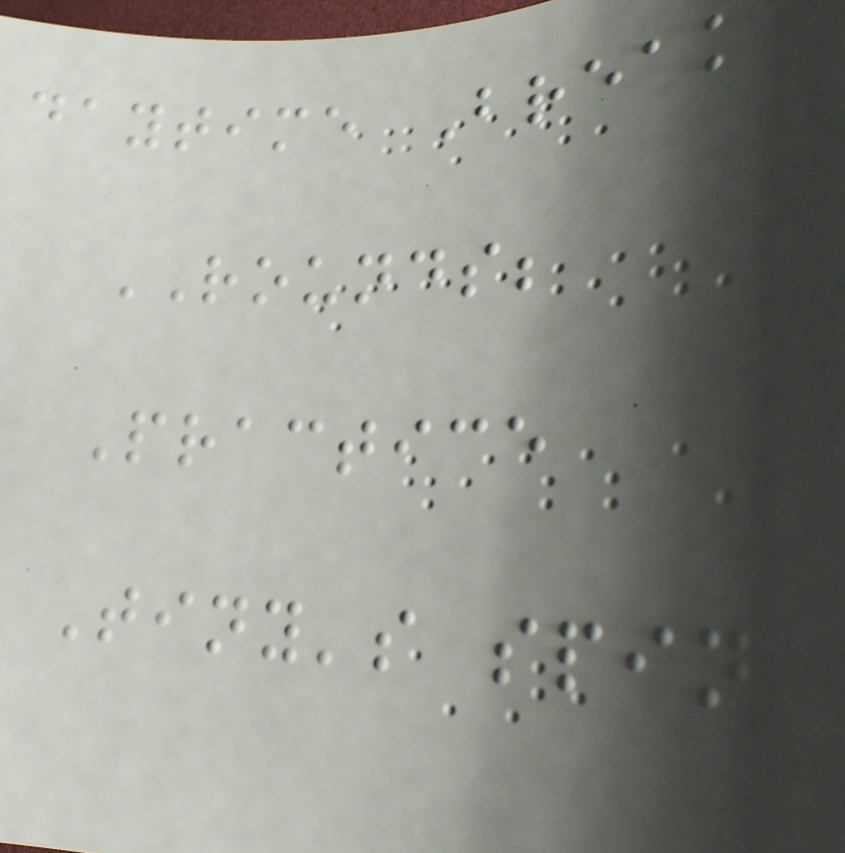daytime Break
ROUNDS;
Practice
Tiny's spin
